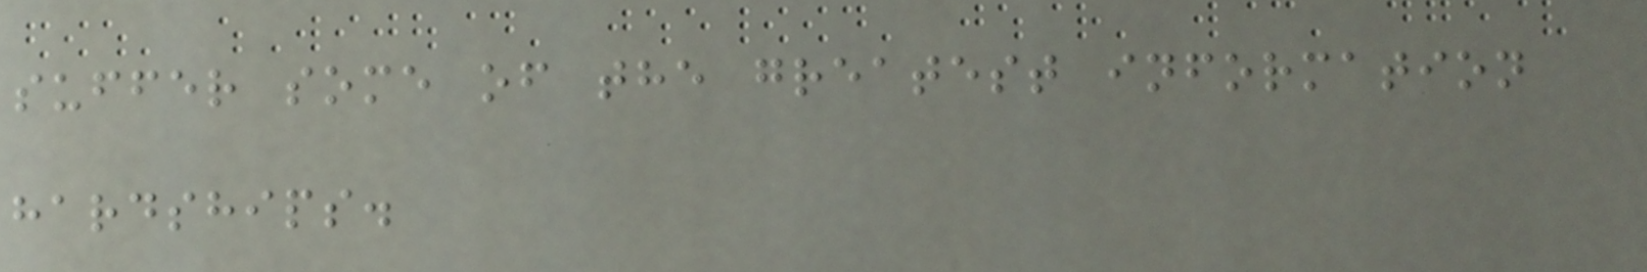suffer some of the greatest information
hardships.
